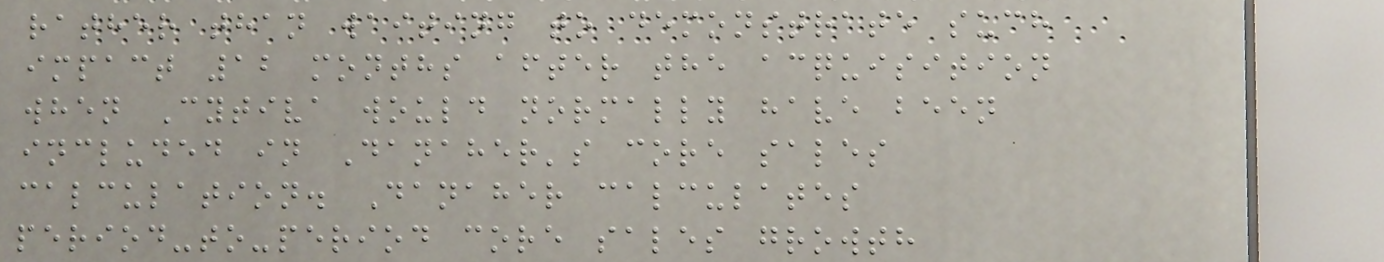rather than waiting to demonstrate such
impact 12 months after the acquisition
when Cytiva would normally have been
included in Danaher's core sales
calculation. Danaher calculates
period-to-period core sales growth
